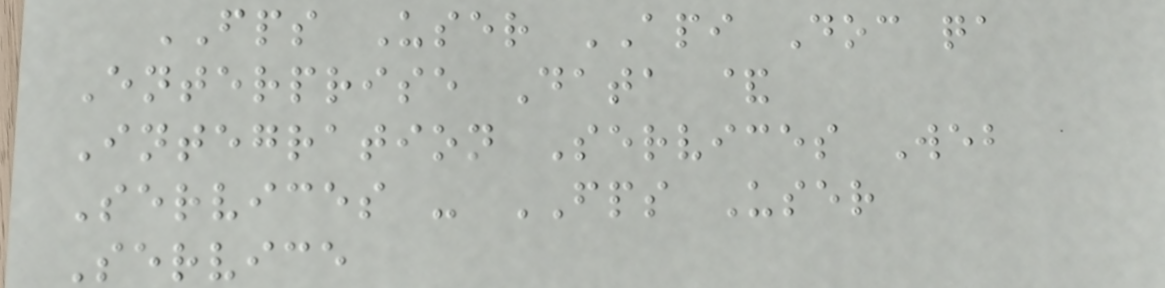FPS User API Doc qa
Enterprise Data &
Integration Services Web
Services - FPS User
Service
